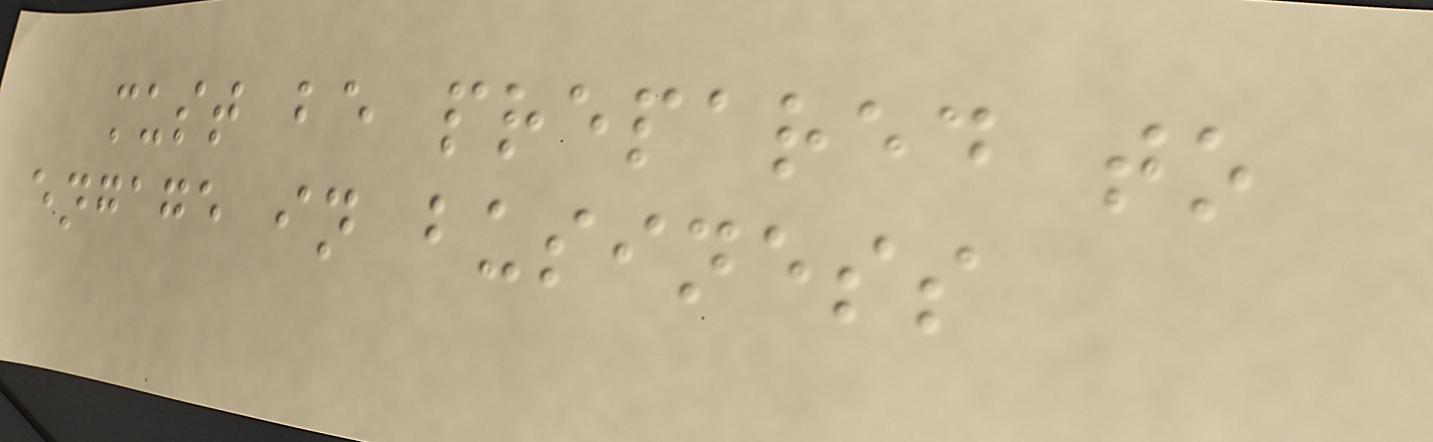must be prepared to
engage in business
